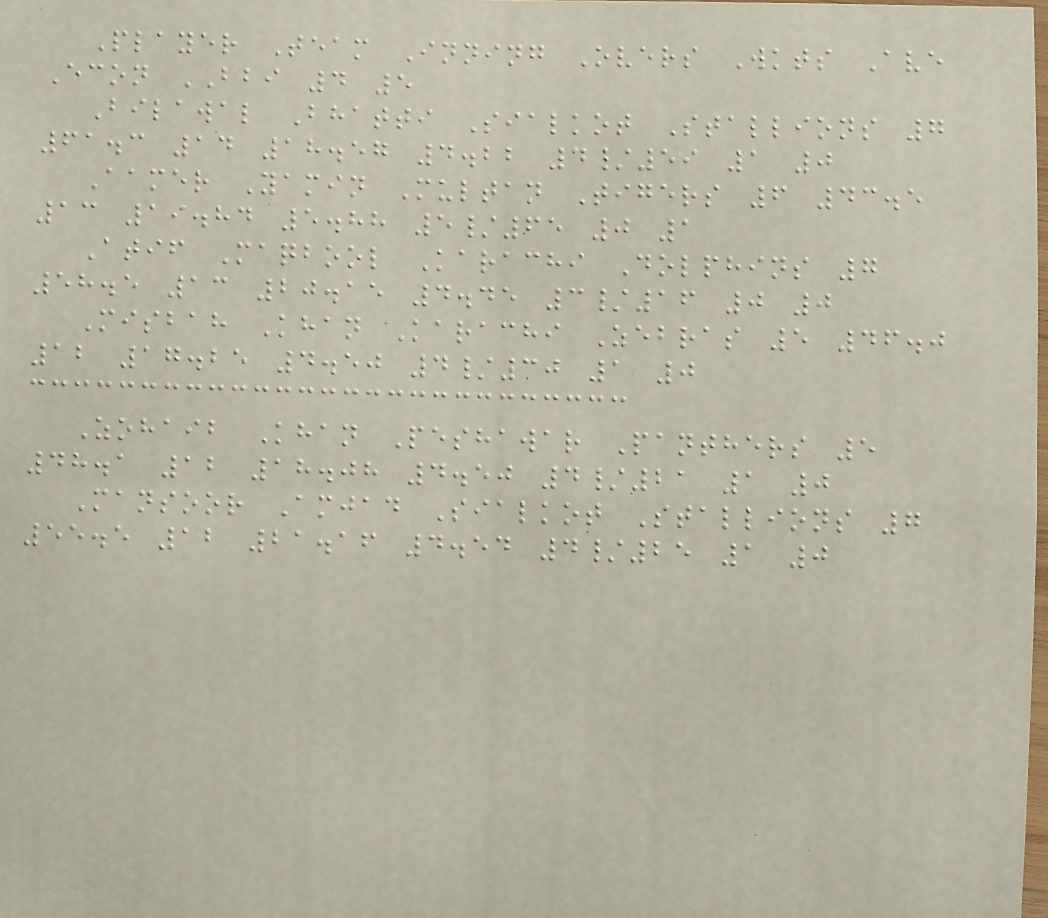Player Team Inning Overs Wkts Ave
Econ BBI 4 5
Bilawal Bhatti Sialkot Stallions 7
61.3 14 18.57 4.22 4/59 1 0
Aamer Yamin Multan Tigers 6 43.5
13 19.84 5.88 5/65 0 1
Atif Maqbool Karachi Dolphins 7
58.5 13 20.15 4.45 3/16 0 0
Misbah Khan Karachi Zebras 5 46.0
12 17.25 4.50 4/30 1 0
Zohaib Khan Peshawar Panthers 5
48.1 12 18.08 4.50 4/21 1 0
Mansoor Amjad Sialkot Stallions 7
55.5 12 21.16 4.54 4/25 1 0
